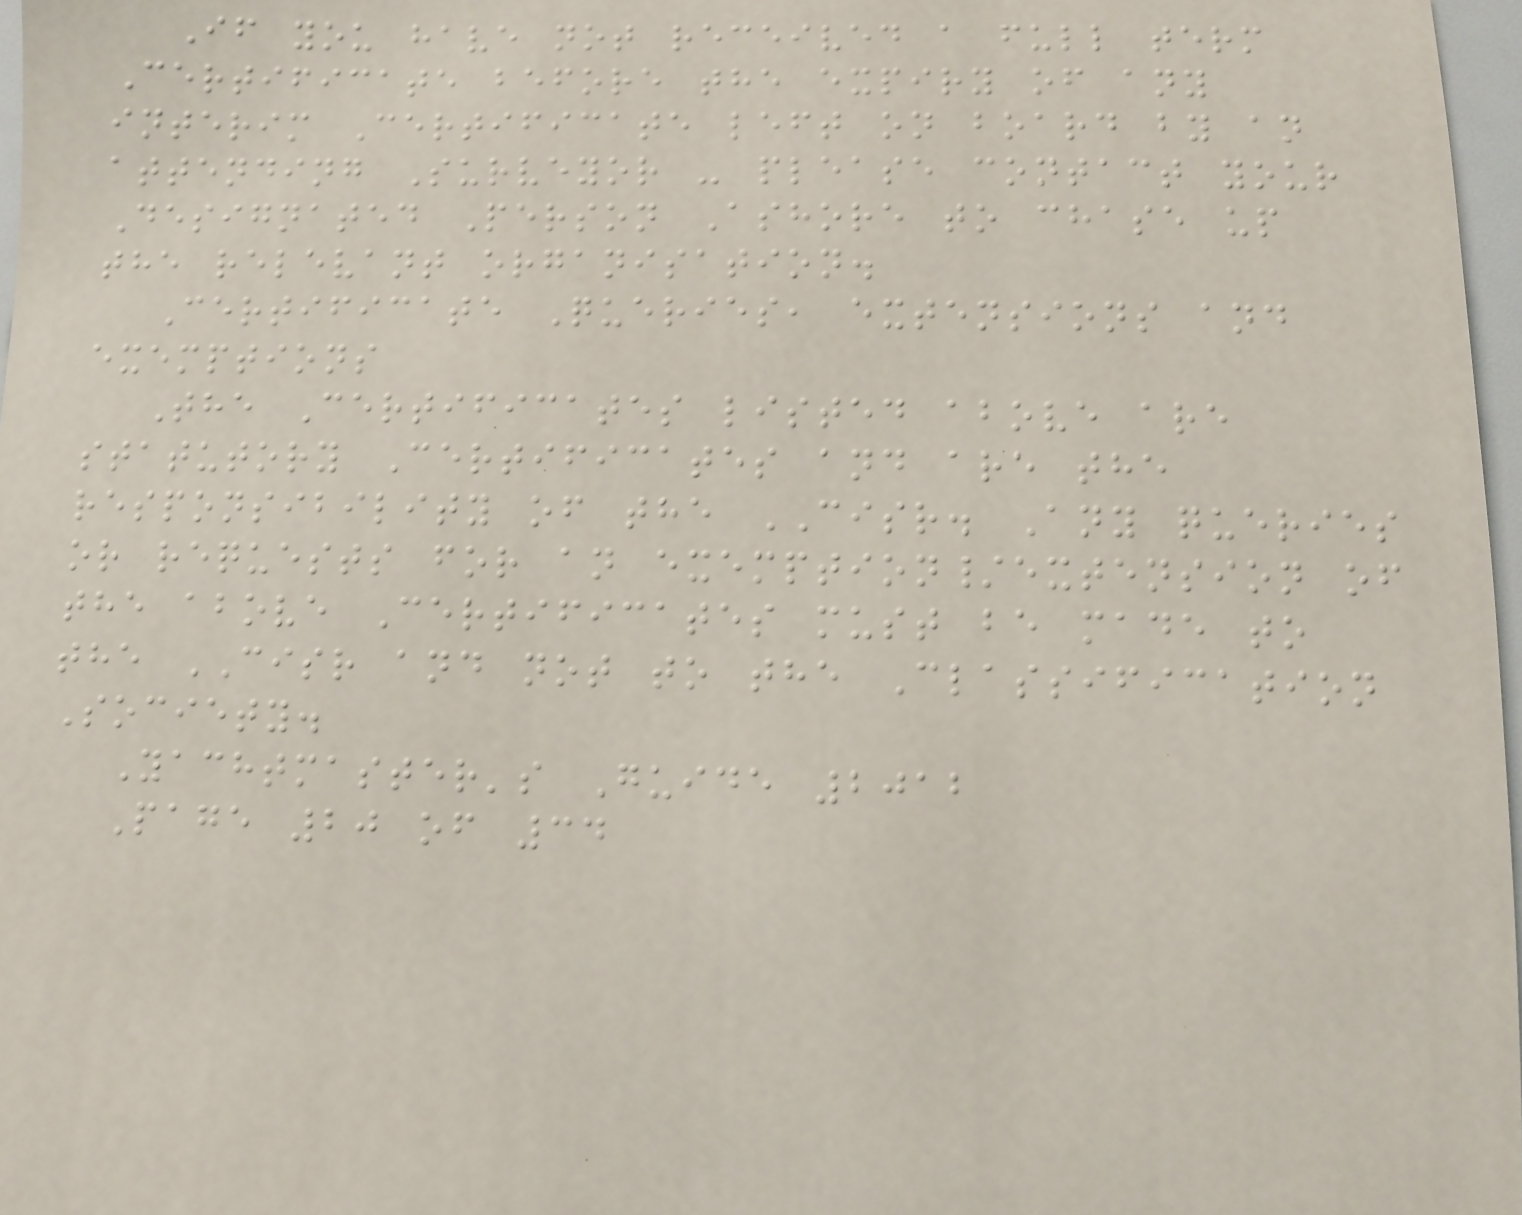If you have not received a full term
Certificate before the expiry of any
interim Certificate left on board by an
attending Surveyor - please contact your
Designated Person Ashore to chase up
the relevant organisation.
Certificate Queries, extensions and
exemptions
The Certificates listed above are
statutory Certificates and are the
responsibility of the CISR. Any queries
or requests for an exemption/extension of
the above Certificates must be made to
the CISR and not to the Classification
Society.
Yachtmaster's Guide 2012
Page 20 of 34
